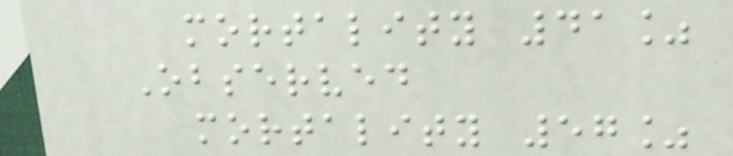mortality 41%
Observed
mortality 57%
